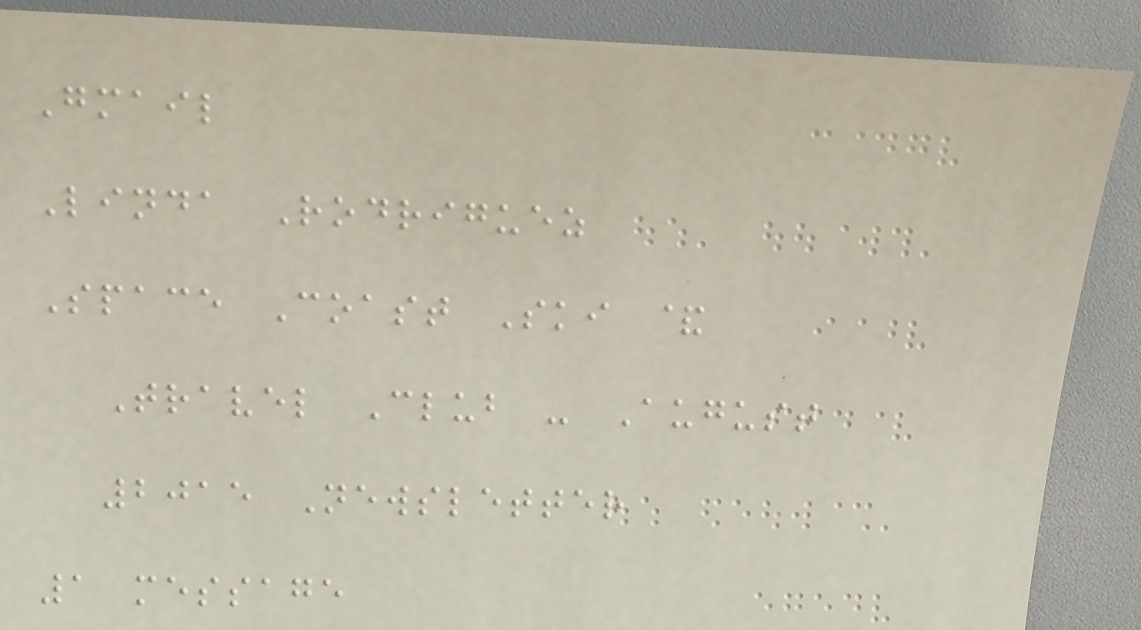Gmail
Linda Rodriguez
Space Coast Ski &
Travel Club - August
2015 Newsletter
1 message
